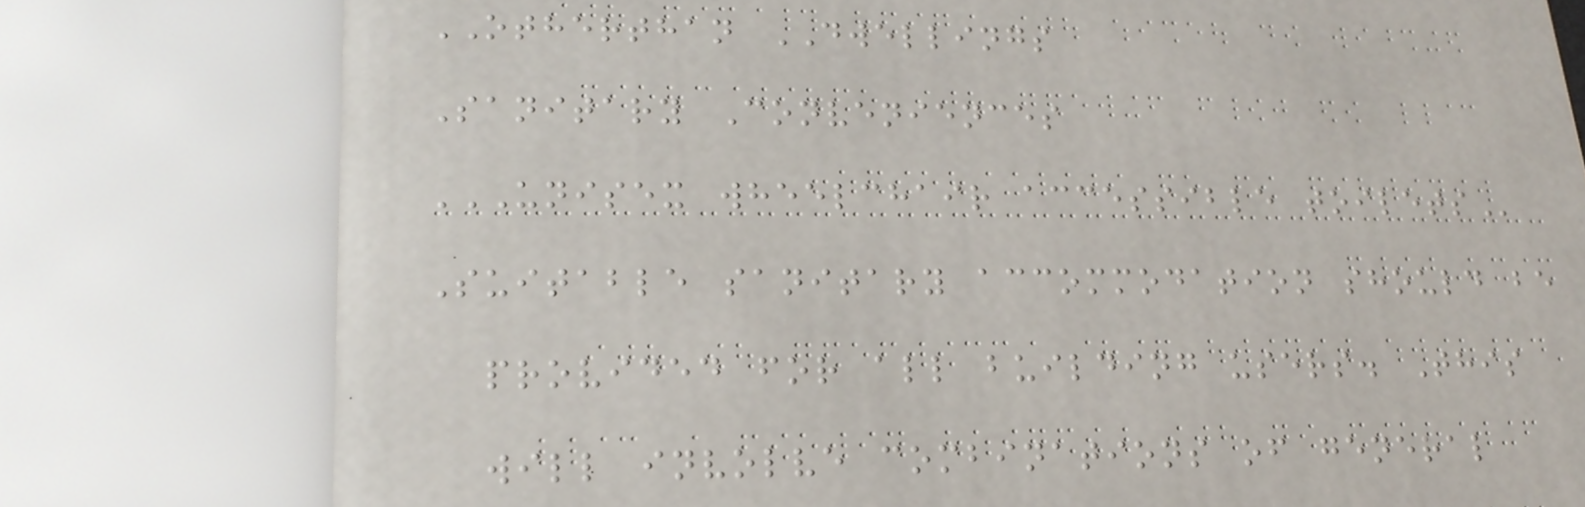OTHERTHAN DWELLINGS
Sanitary Conveniences
UNISEX WHEELCHAIR ACCESSIBLE TOILETS
Suitable sanitary accommodation should be
provided for all building users. This
will involve combinations of general
